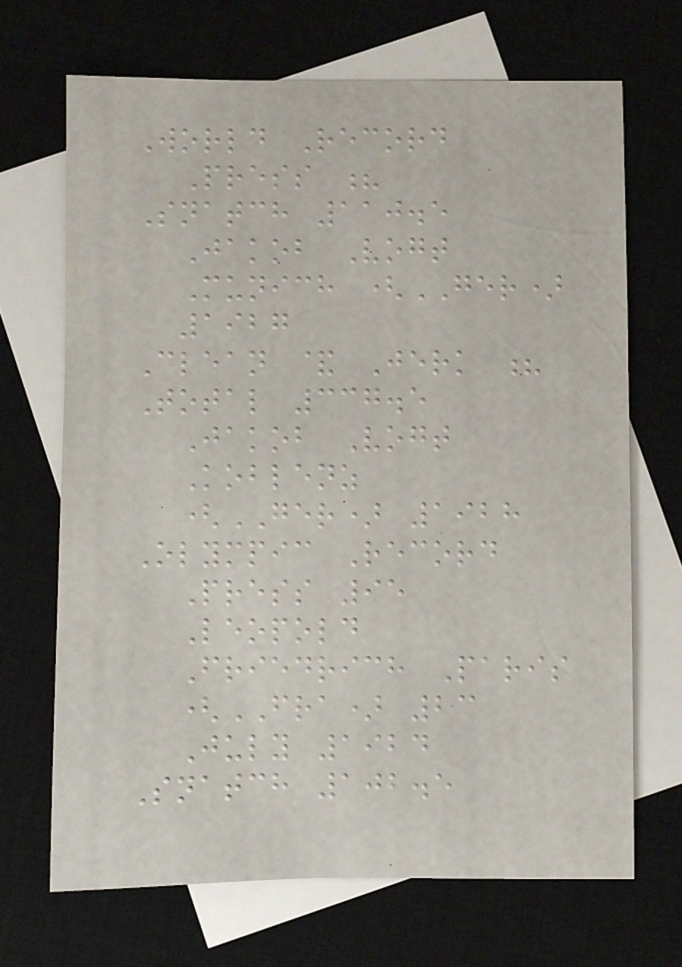World Record
Press ?
Snatch 110.5
Jakob Vogt
Munich (GER)
1927
Clean & Jerk ?
Total 337.5
Jakob Vogt
Koblenz
(GER) 1928
Olympic Record
Press 95
Leopold
Friedrich Paris
(FRA) 23
July 1924
Snatch 102.5
